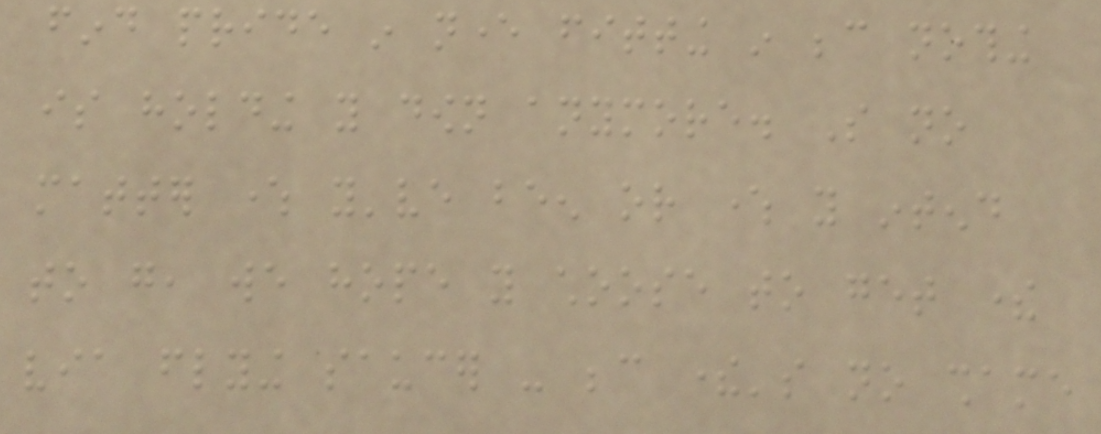find pride in never fitting in because nothing
is holding you down anymore. So no
matter where you've been or where you intend
to go, we hope you choose to get there
via flying saucer - because there's no shame
